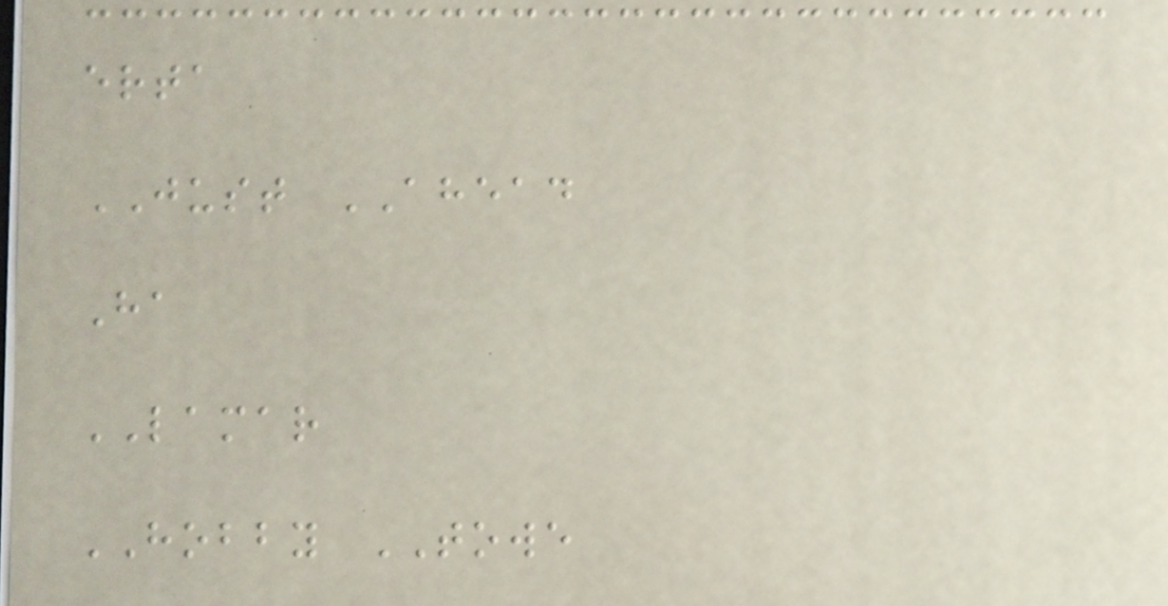erta
JUST AHEAD
Ha
LAMAR
HOBBY TOWE
